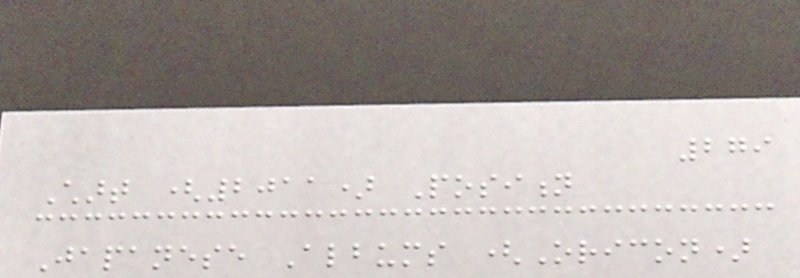279
Chart (2011) Position
Japanese Albums (Oricon)
